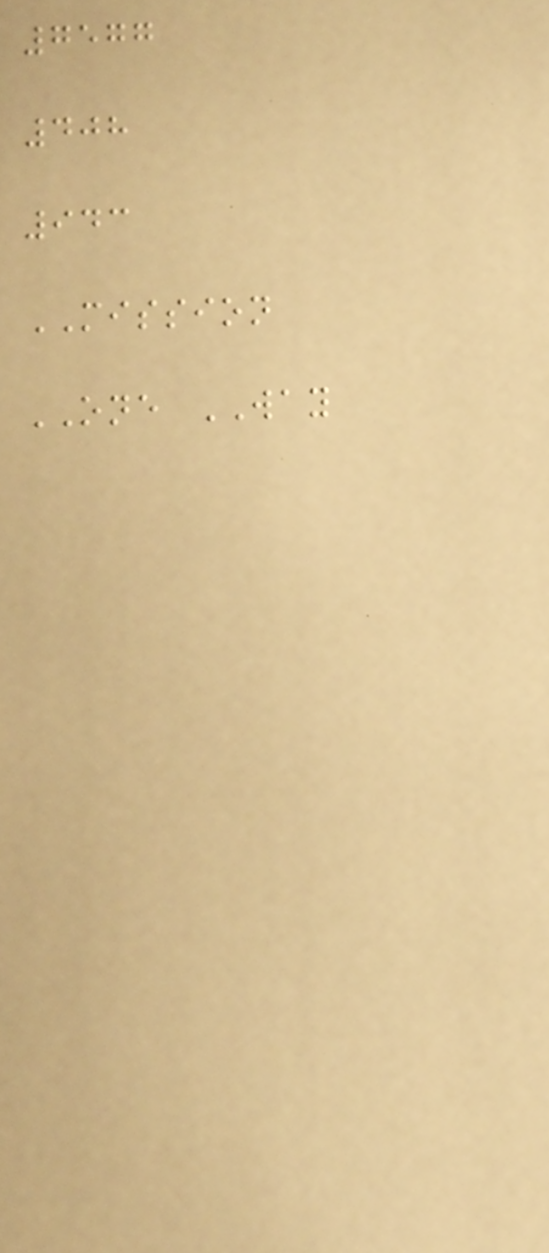7577
408
943
MISSION
ONE WAY
